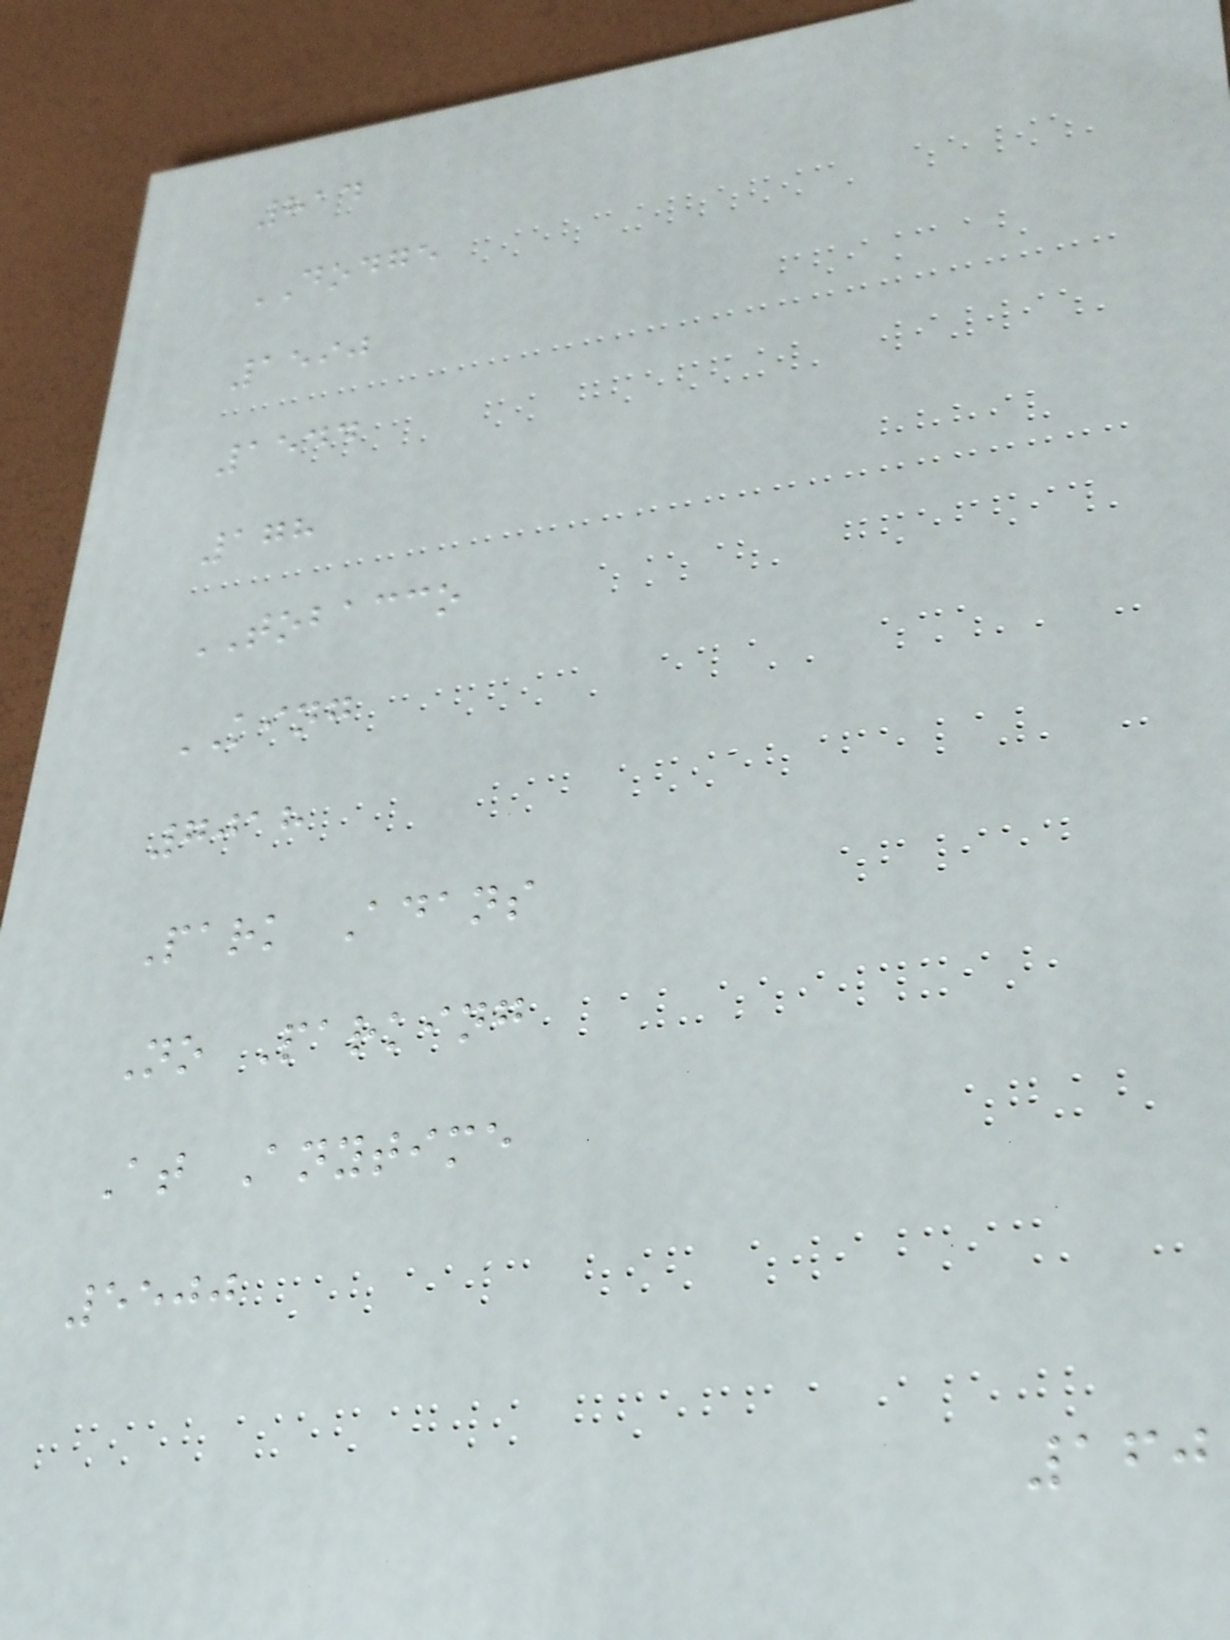814
DODGE
1590
1544
178
TOBACCO
KING
7018
Park Adans
No Parking
At Anytime
5500
160
